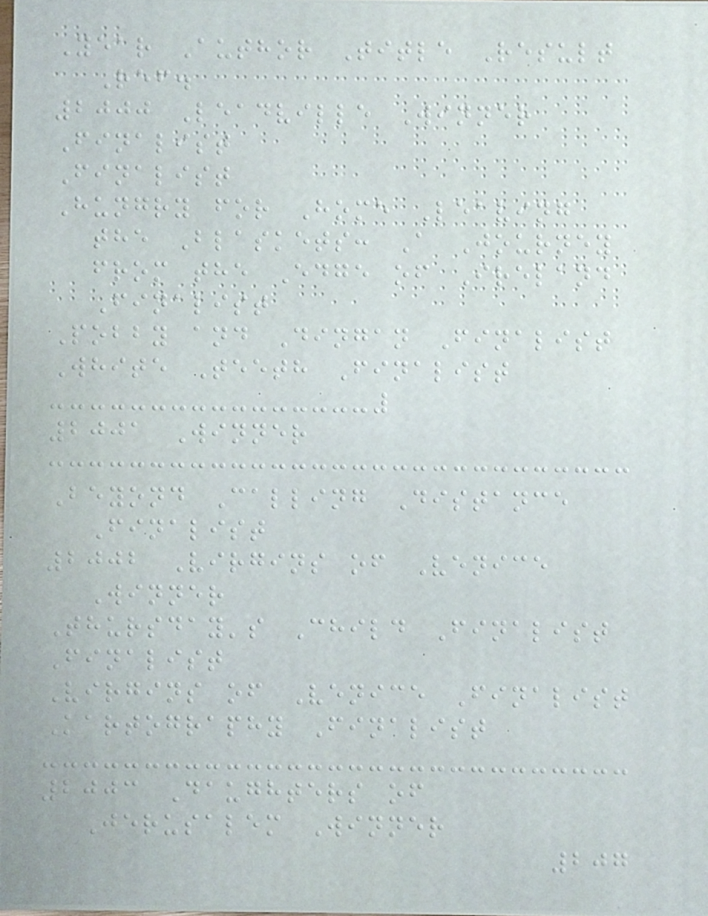Year Author Title Result
Ref.
2000 Leadville Winner
Finalist
Finalist
Hungry for Home Leaving
the Blaskets: A Journey
from the Edge of Ireland
Finalist
Pobby and Dingan Finalist
White Teeth Finalist
2001 Winner
Beyond Calling Distance
Finalist
2002 Virgins of Venice
Winner
Thursday's Child Finalist
Finalist
Virgins of Venice Finalist
Kartography Finalist
2003 Daughters of
Jerusalem Winner
207
